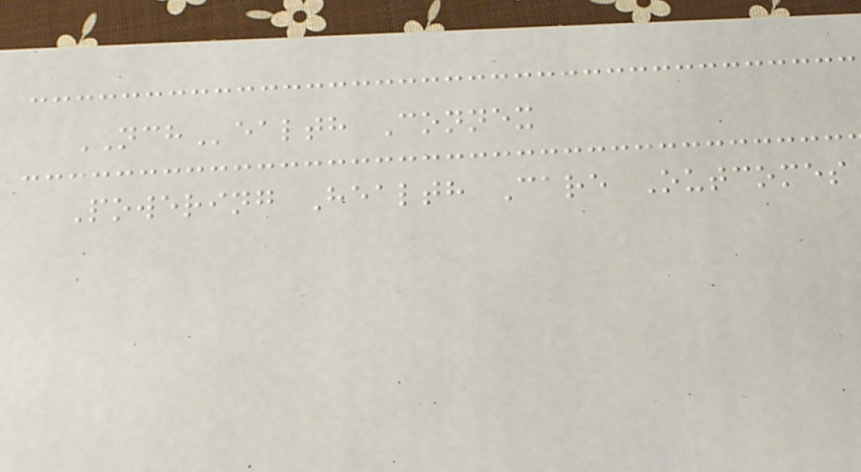NCHealth Connex
Powering Health Care Outcomes
